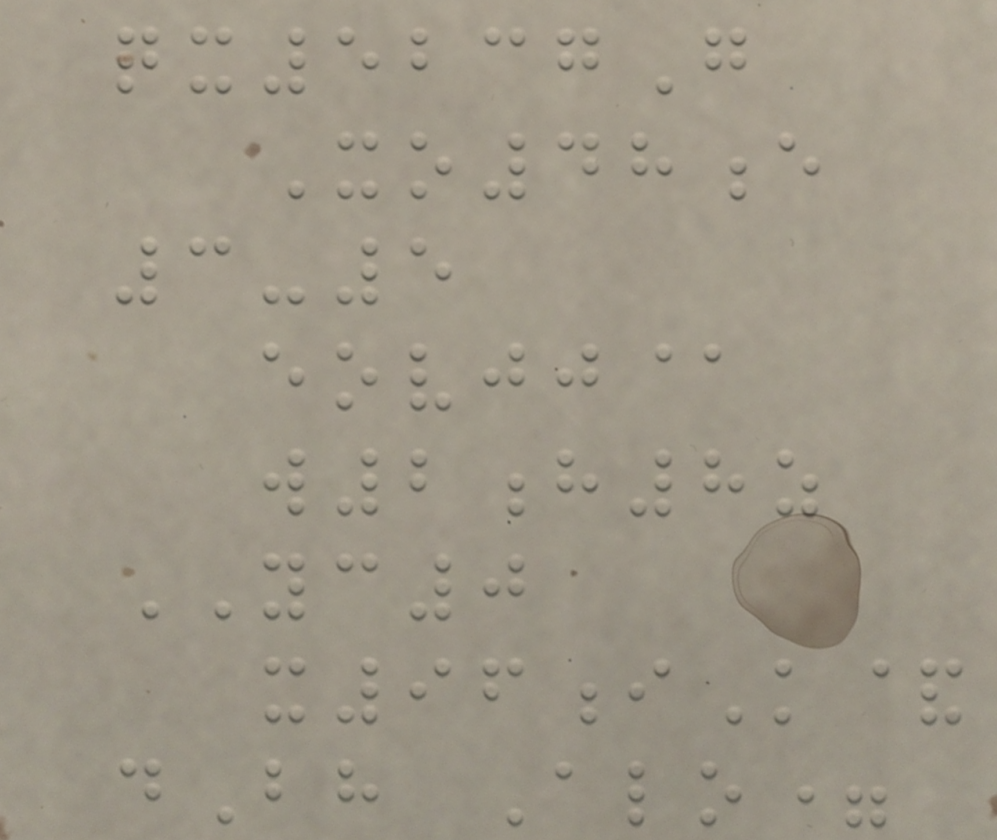qx5237G
Xo48e
3-5
eovjj@
w2h8z
YC0
x96iK&
dBh Alo=
